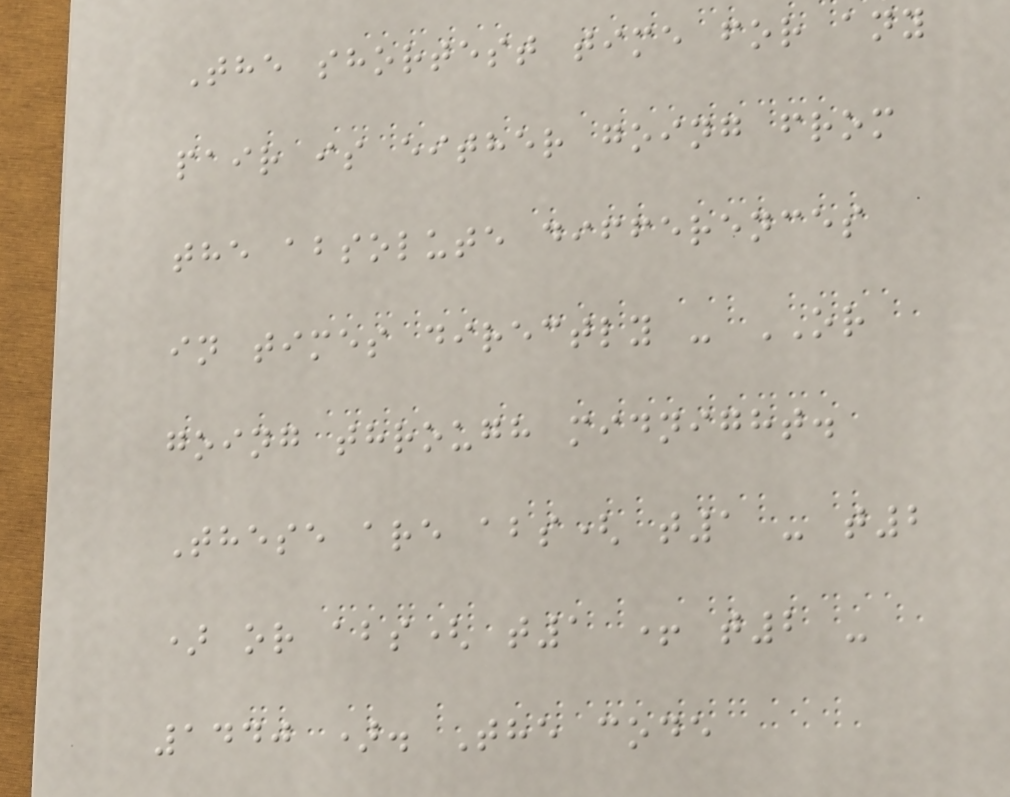The shortest time for any
pair is either going from
the absolute differences
in times directly - OR
going through midnight.
These are abs( t1 - t2
) or abs( t1 + t2 -
1440 ). The code
